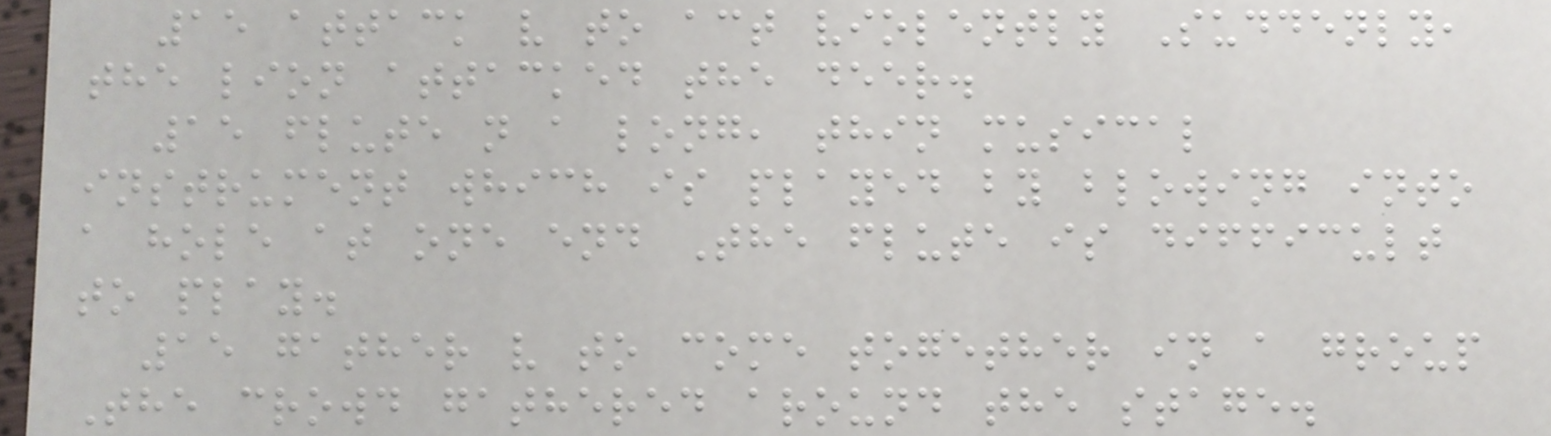15 attack v to act violently Suddenly,
the lion attacked the deer.
15 flute n a long, thin musical
instrument which is played by blowing into
a hole at one end The flute is difficult
to play.
15 gather v to come together in a group
The crowd gathered around the stage.
